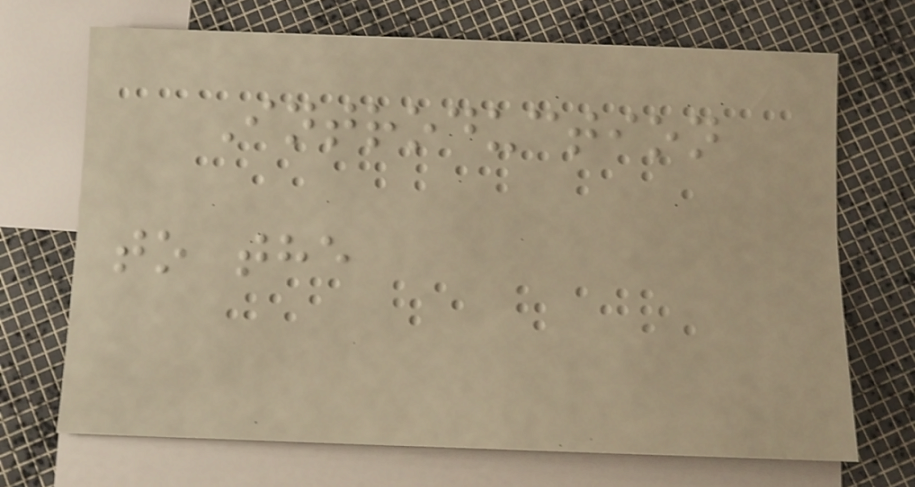Introduction
to the
